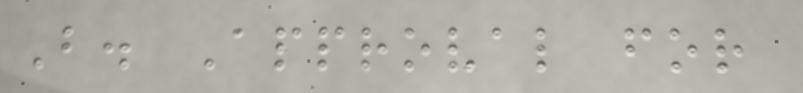B. Approval for
